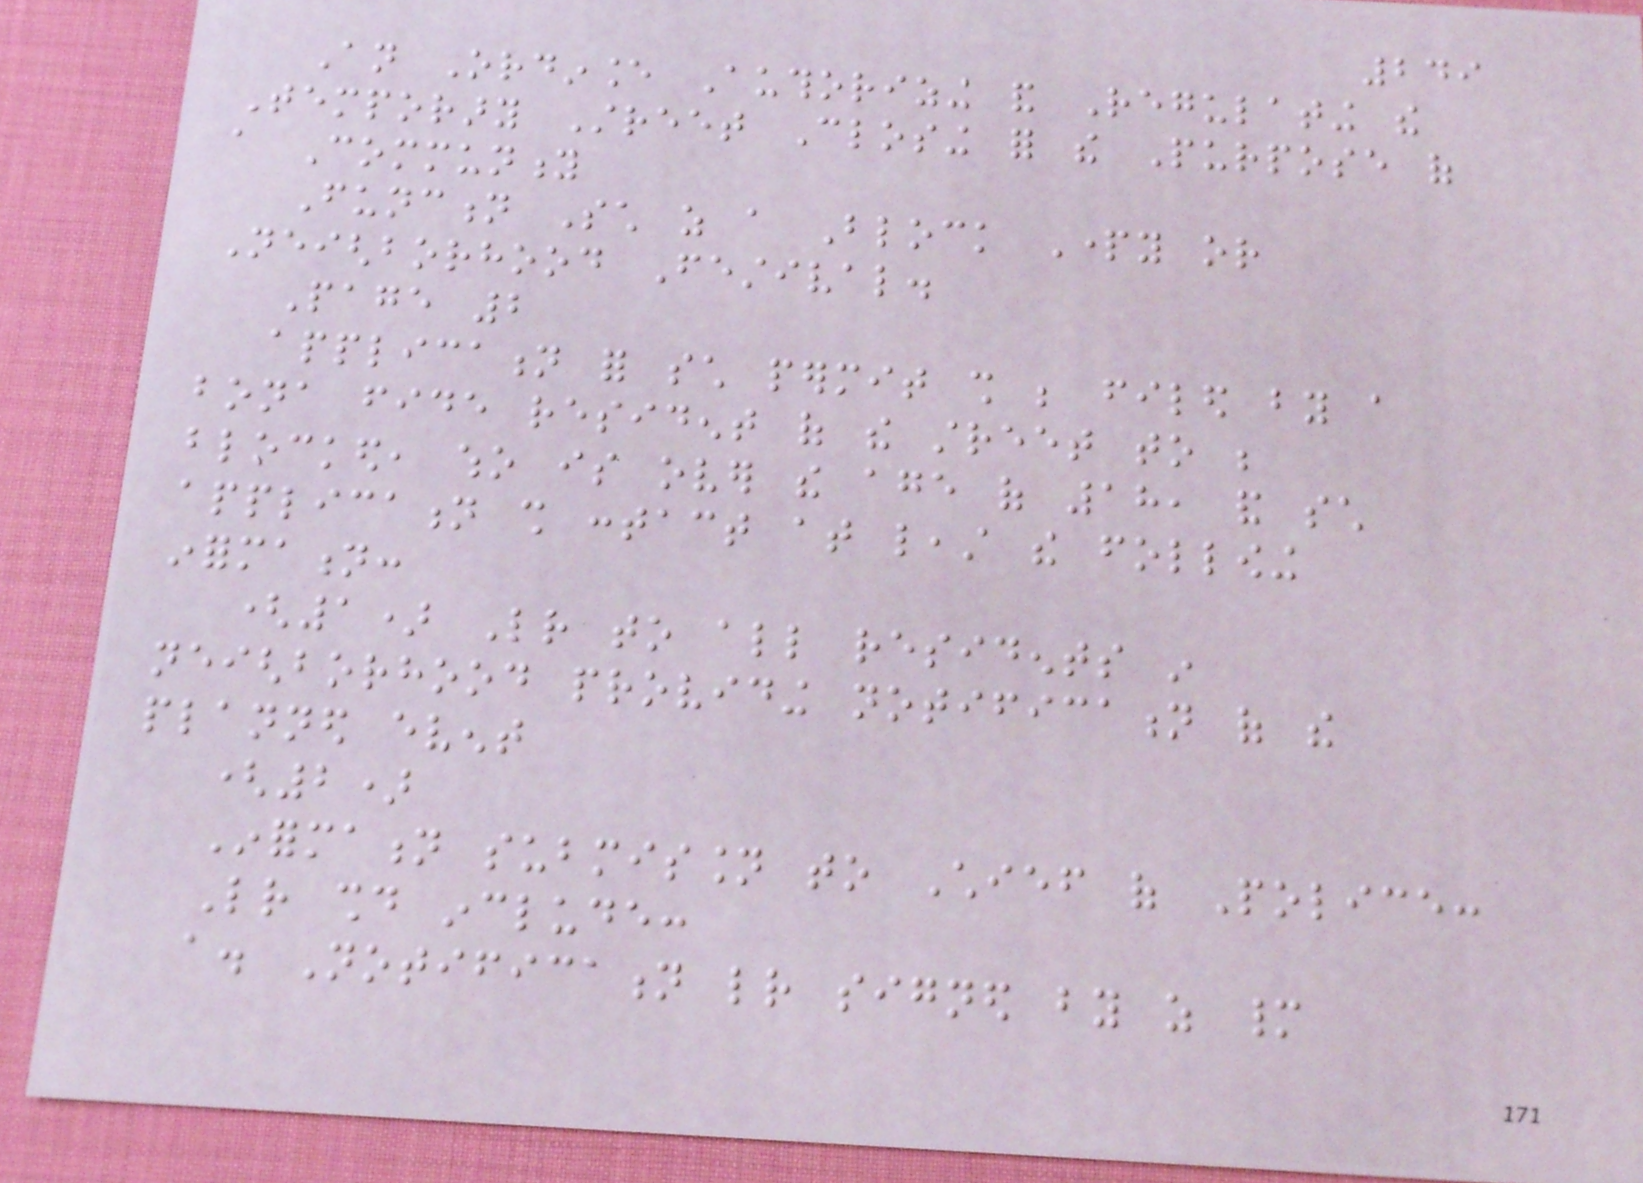249
An Ordinance Authorizing and Regulating the
Temporary Street Closing for the Purpose of
a Community
Function Such as a Block Party or
Neighborhood Festival.
Page 2
application for such permit shall be filed by a
bona fide resident of the street to be
blocked, who is over the age of 18, and such
application shall contact at least the following
information:
(1) Letter to all residents in
neighborhood providing notification of the
planned event
(2)
Information submission to Chief of Police:
Letter should include:
a. Notification letter signed by as many
